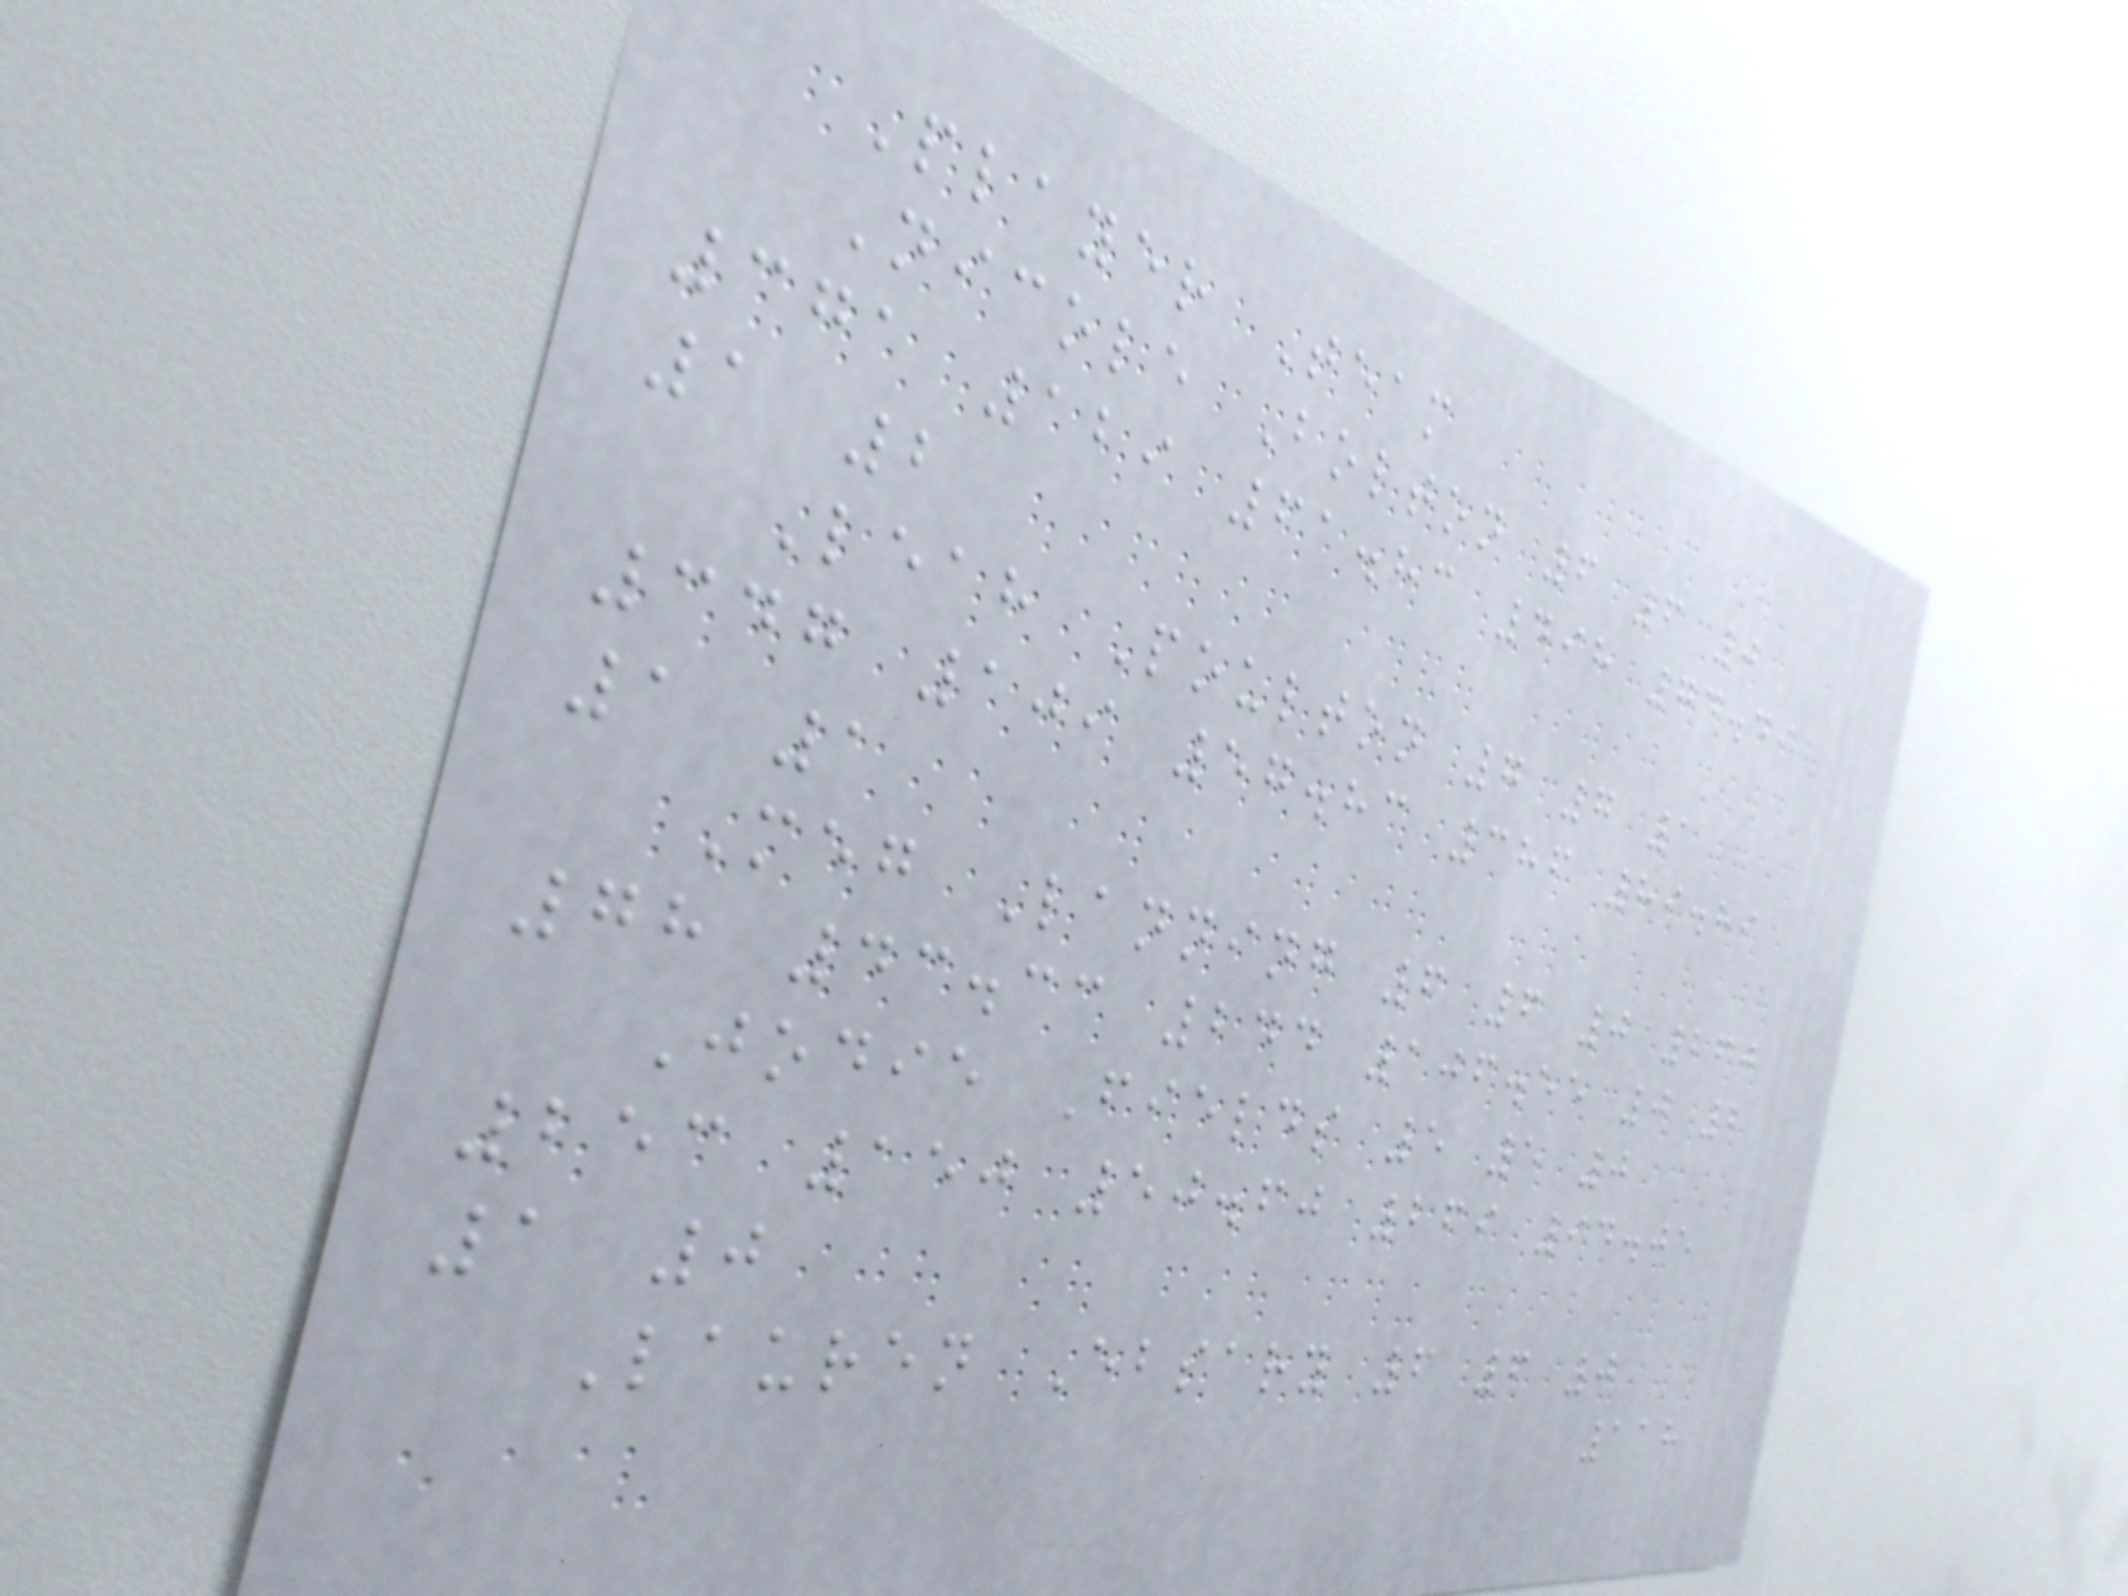Player Team
Nicole Bolton 6 6 0
371 129 61.83 498 74.49
1 2
Leah Poulton 7 7 1
347 109 57.83 386 89.89
1 1
Meg Lanning 6 6 0 260
78 43.33 244 106.55 0 2
Jodie Fields 5 5 0
253 150 50.60 269 94.05
1 0
Lauren Ebsary 6 6 0
118
